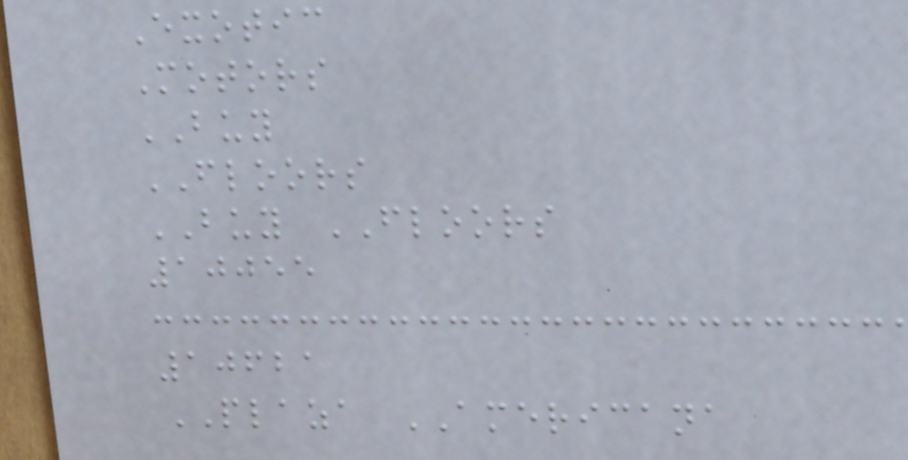Exotic
Motors
BUY
FLOORS
BUY FLOORS
10055
10621
PLAZA AMERICANA
